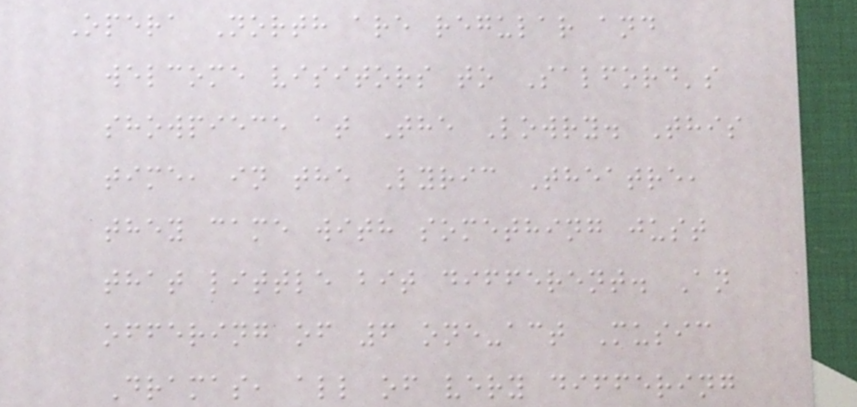Opera North are regular and
welcome visitors to Salford's
showpiece at The Lowry. This
time, in the Lyric Theatre,
they came with something just
that little bit different. An
offering of 6 one-act Music
Dramas, all of very differing
